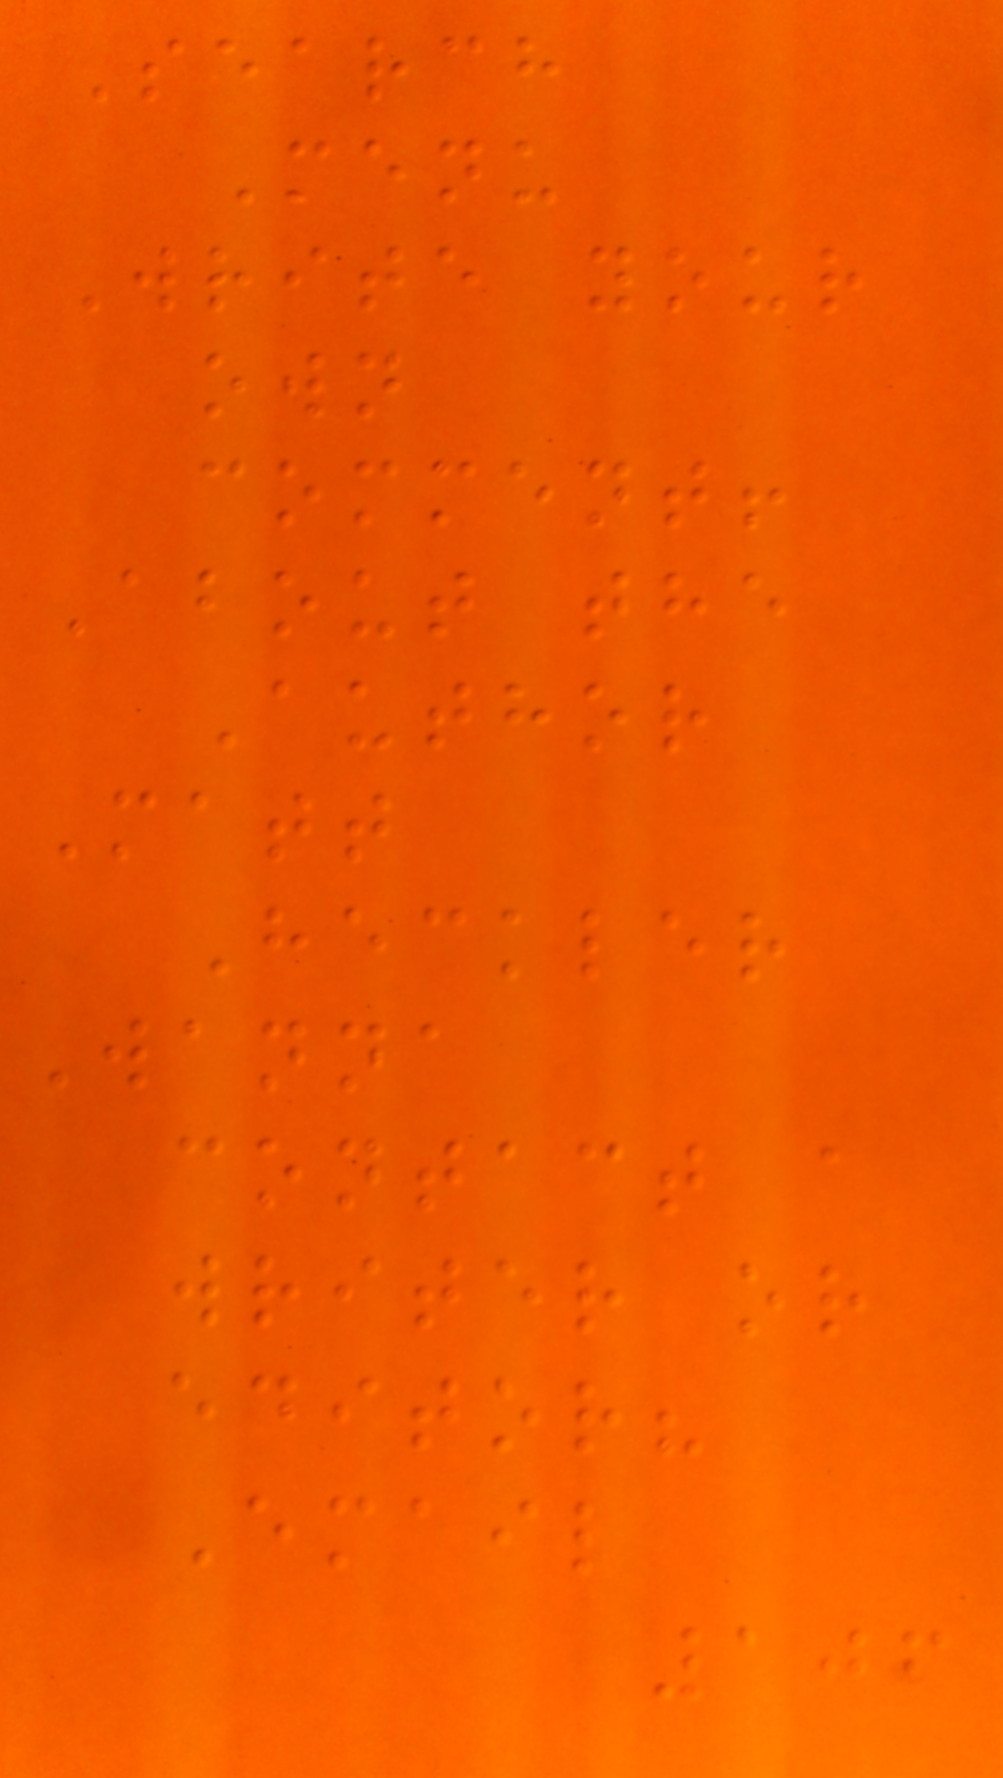Search
Menu
Write your
own
comment!
About the
Author
Matt
Heckler
Wanna
contact a
writer or
editor?
Email
106
